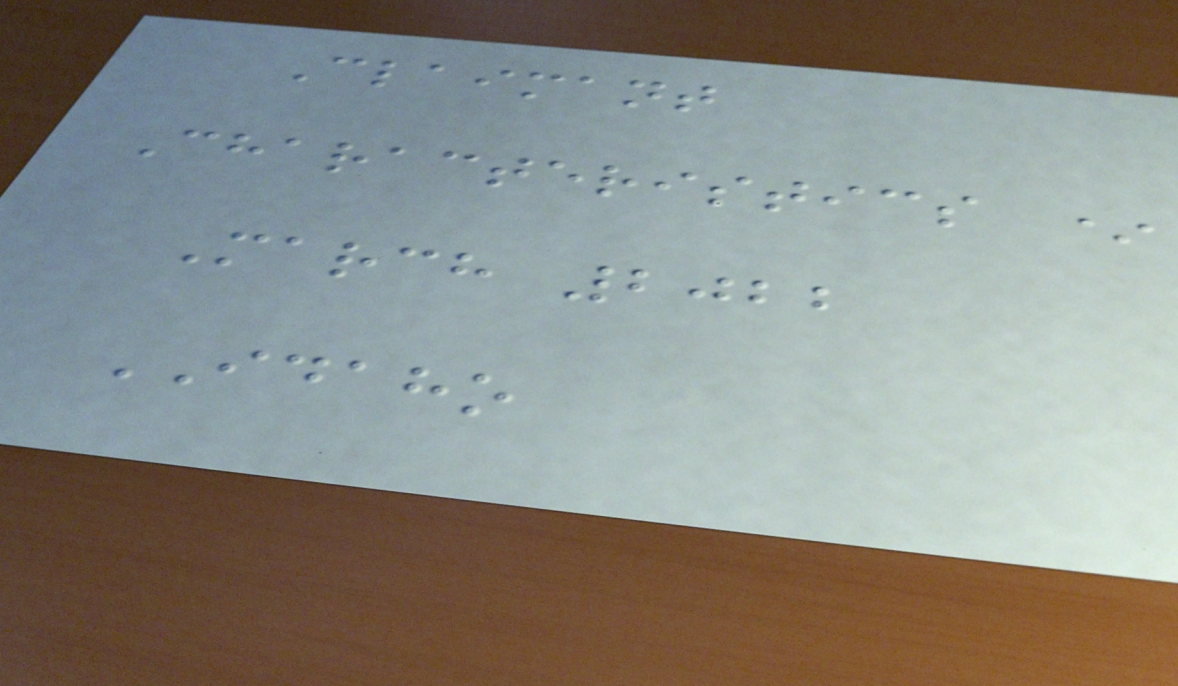Claimant
Characteristics *
March 2022
IDAHO
